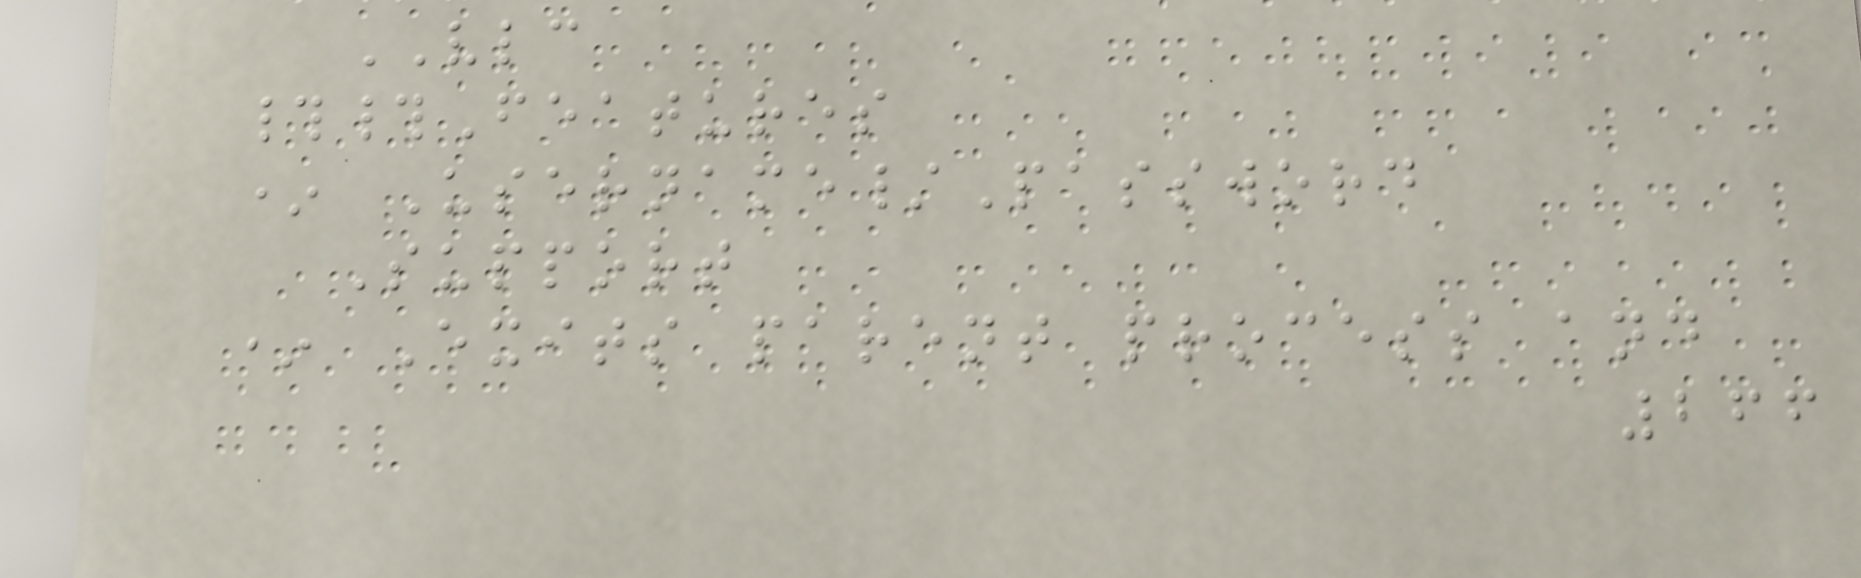VLC
##Features
* Username/Password
Support
* Exits parent process and
266
